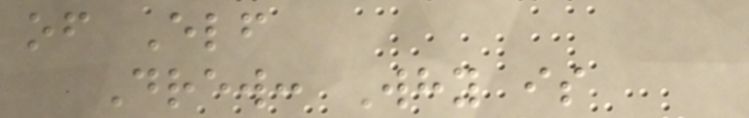of Elf
Drew: Why is
